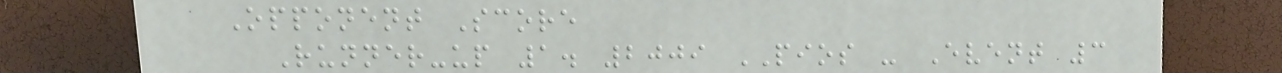Opponent Score
Runner-up 1. 2009 PIOS - Event 3
